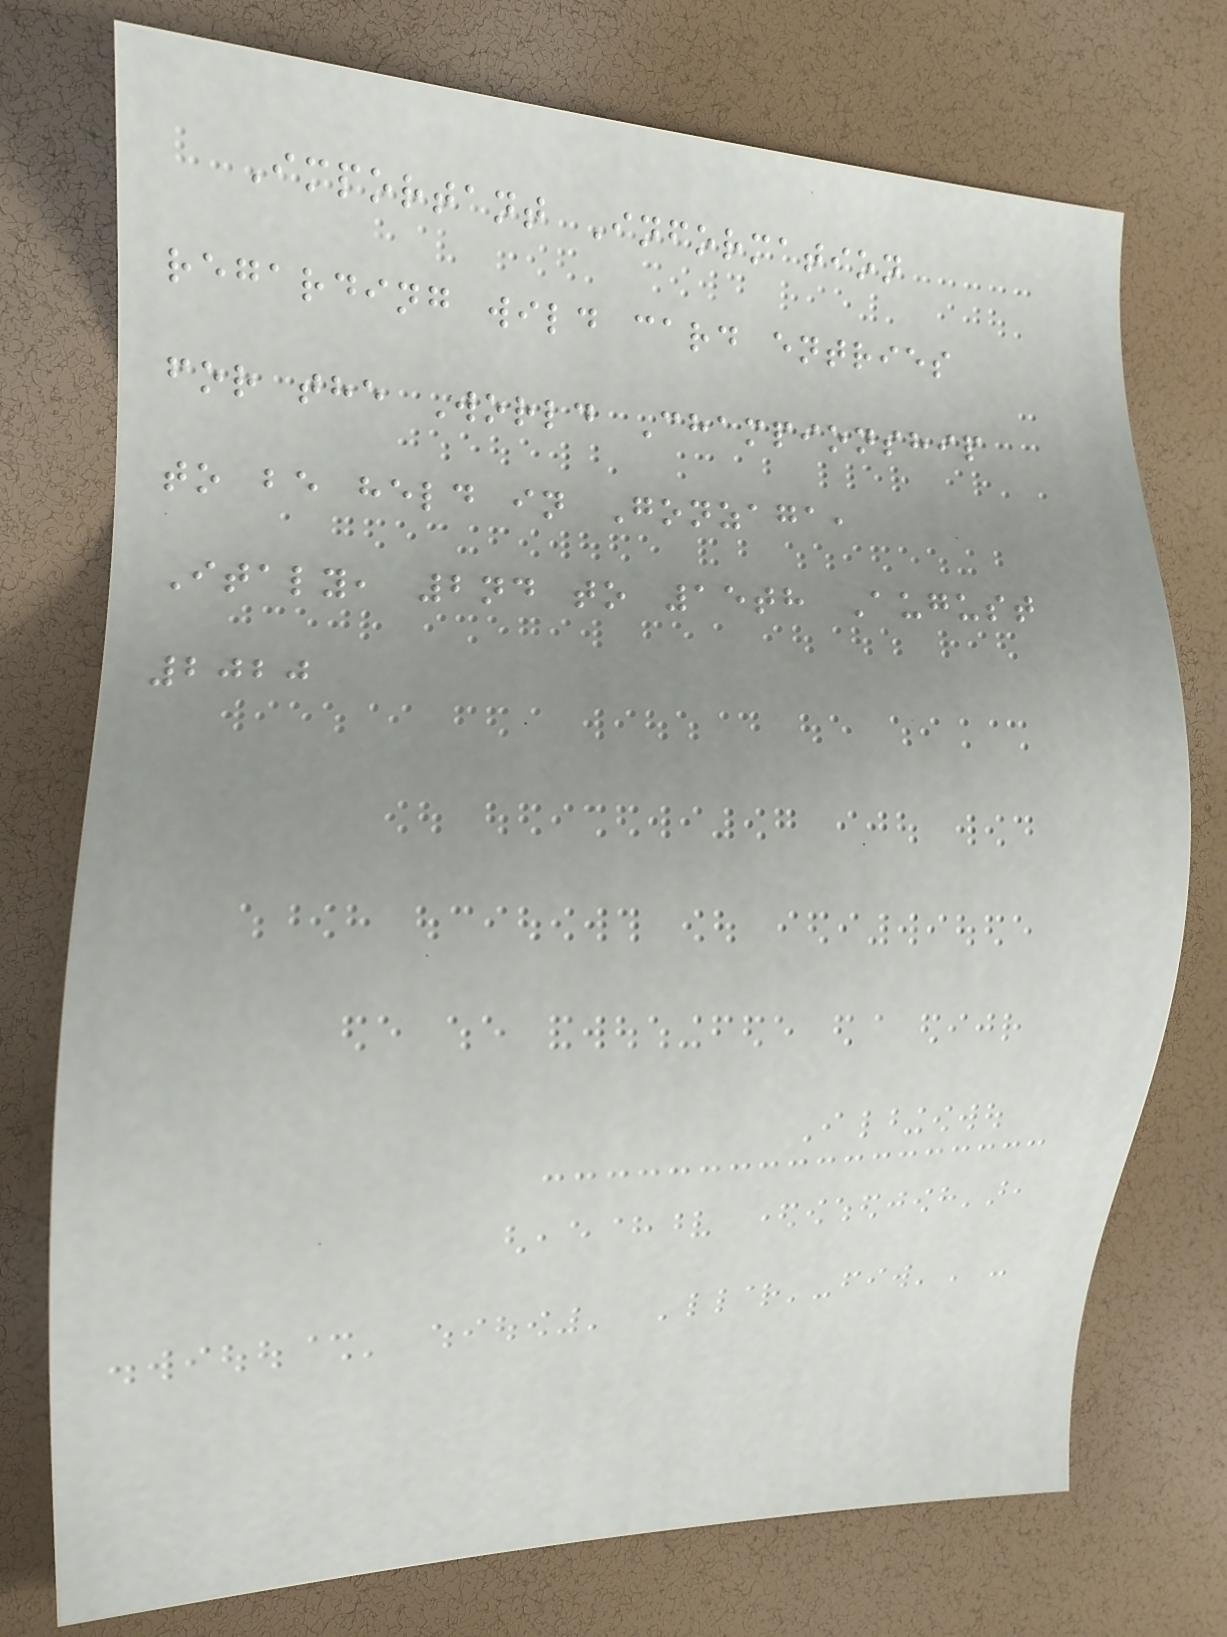Important Information
regarding wild card entries
for the World Championship
to be held in Gonzaga,
Italy, 2nd to 15th August
2020
